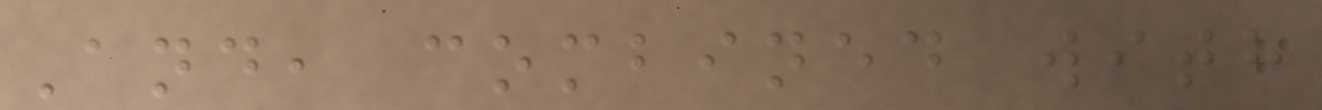And, combined with
